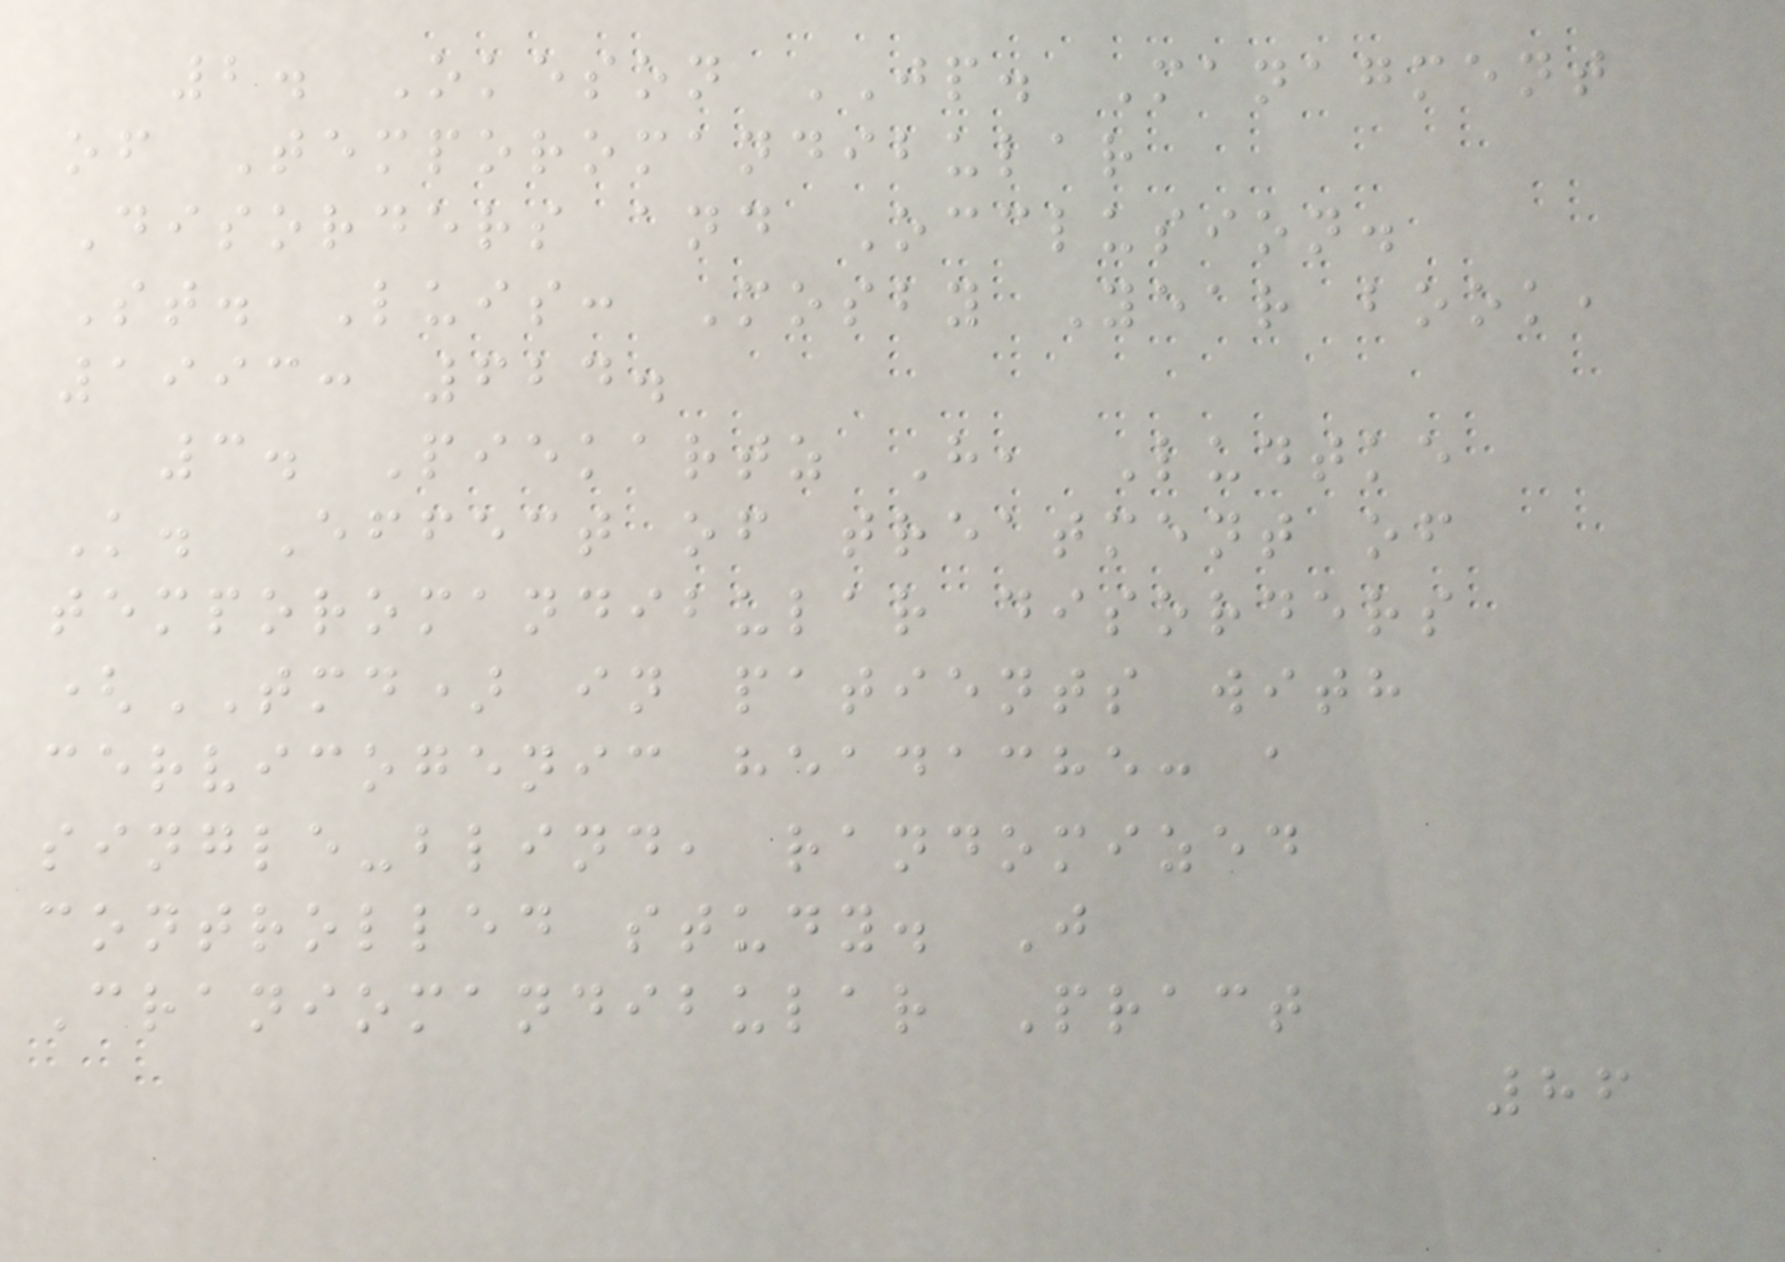2. Okeson JP. Managment
of Temporomandibular
Disorders and Occlusion.
St. Luis: Mosby Year book,
1993: 624.
3. Piekartz H, Ludtke
K. Effect of treatment of
temporomandibular disorders
(TMD) in patients with
cervicogenic headache: a
single-blind, randomized
controlled study. J
Craniomandibular Pract
86
